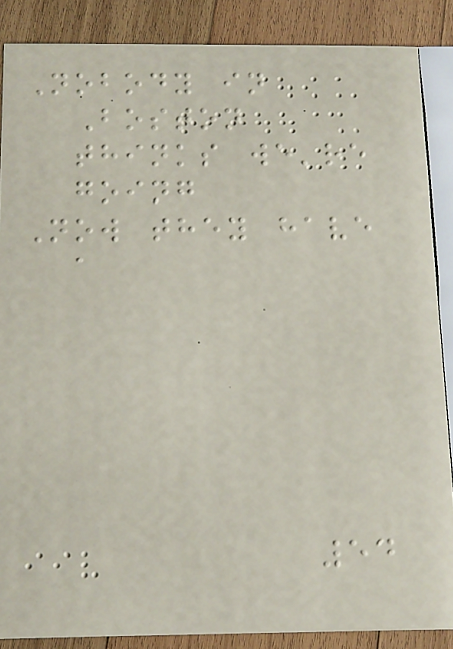Nobody in
Boston
thinks we're
going
Now they have
a
54
